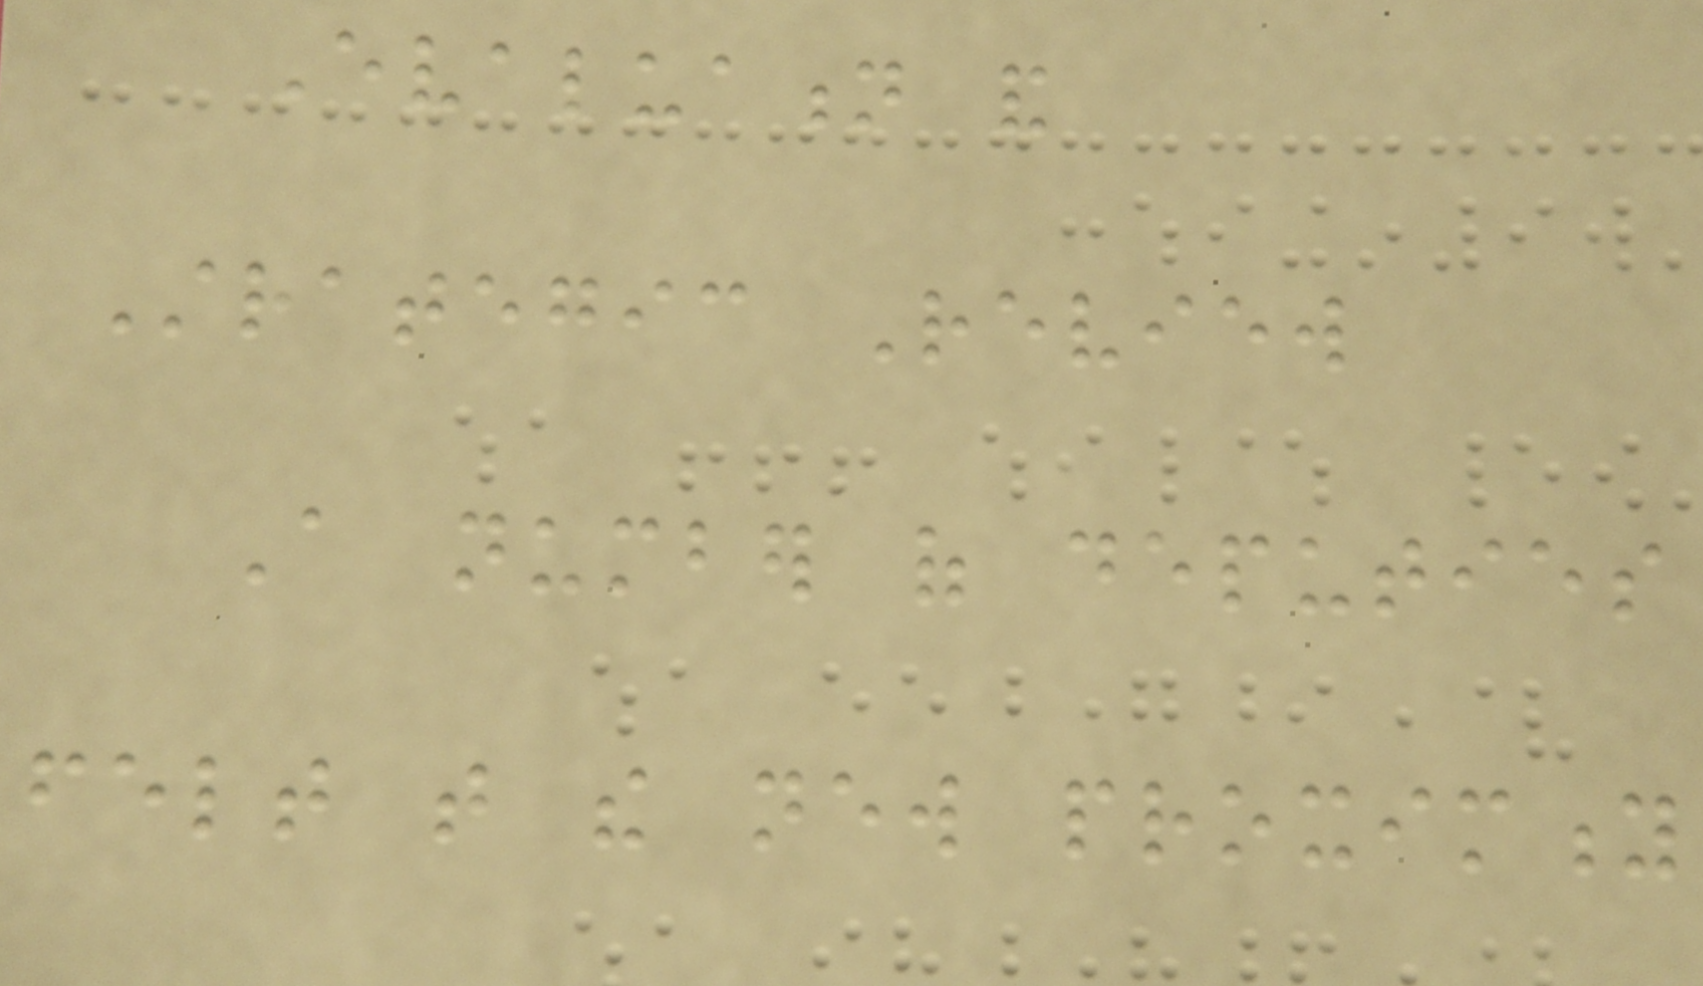Evaluation and
Strategic Review
A number of deputies
felt that the new proximity
